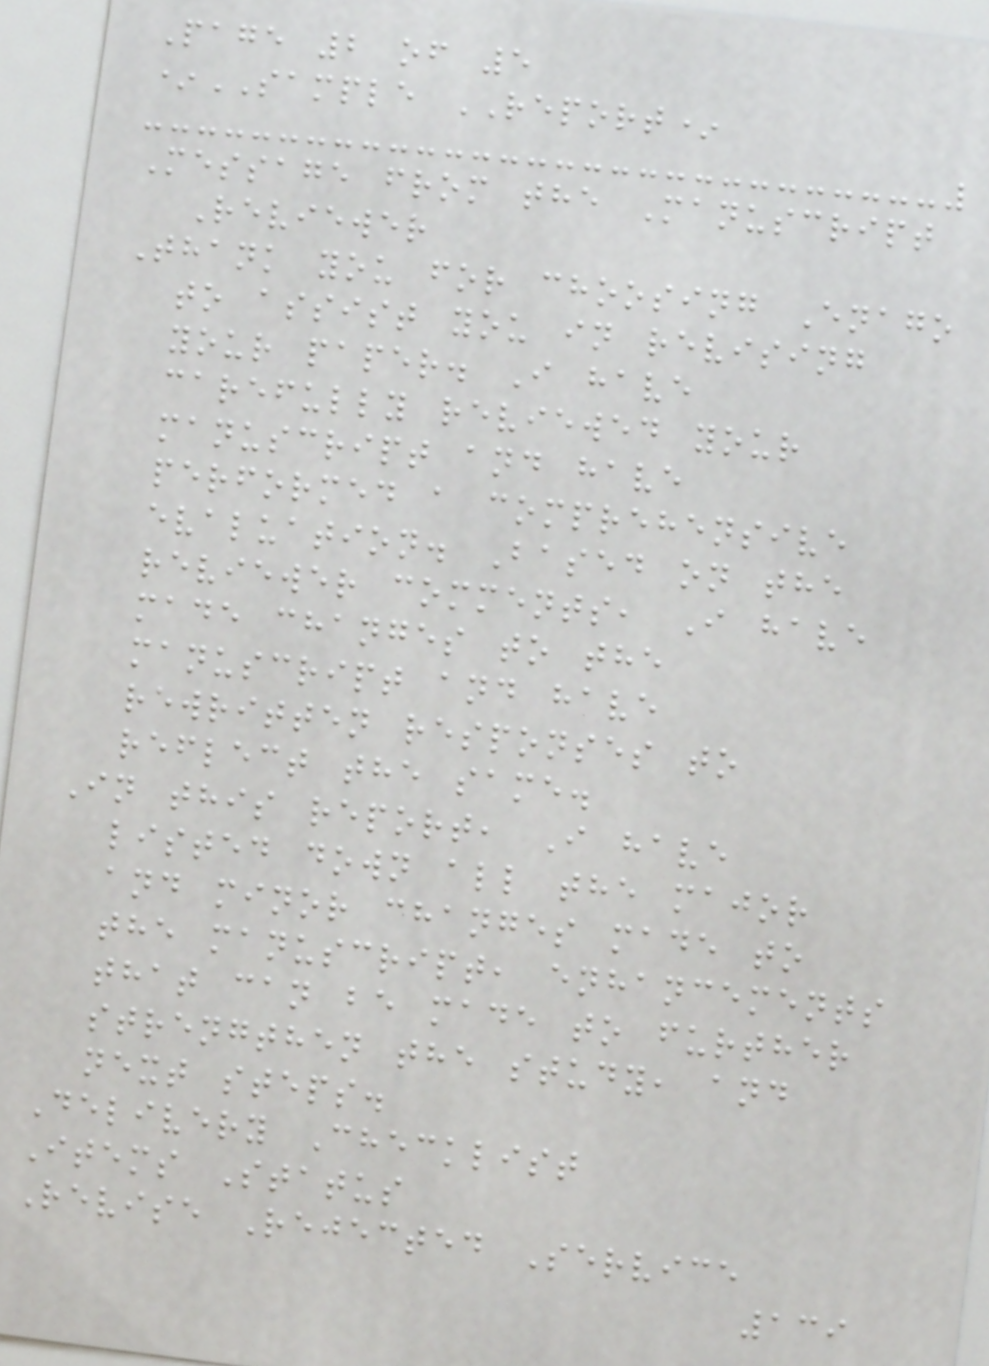Page 2 of 5
*SAMPLE REPORT*
Message from the Manuscript
Reviewer
Thank you for choosing Enago
to assist you in revising
your paper. I have
carefully reviewed your
manuscript and have
performed a comprehensive
evaluation. Based on the
reviewer comments, I have
made changes to the
manuscript and have
rewritten responses to
reflect the same.
In this report, I have
listed down all the major
and minor changes made to
the manuscript, enhancements
that can be made to further
strengthen the study, and
next steps.
Delivery Checklist
Items Status
Revise Rejected Service
139
